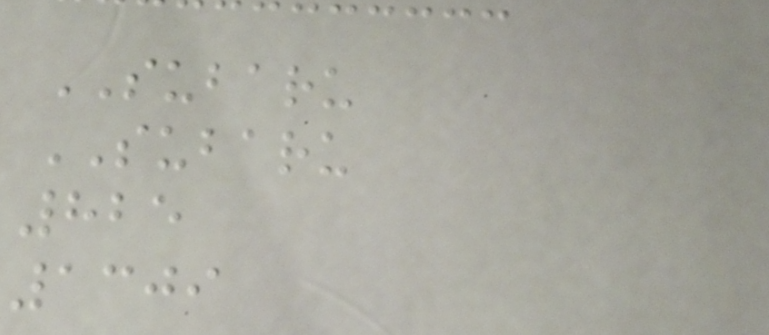SUBARU
SUBARU
825
1309
